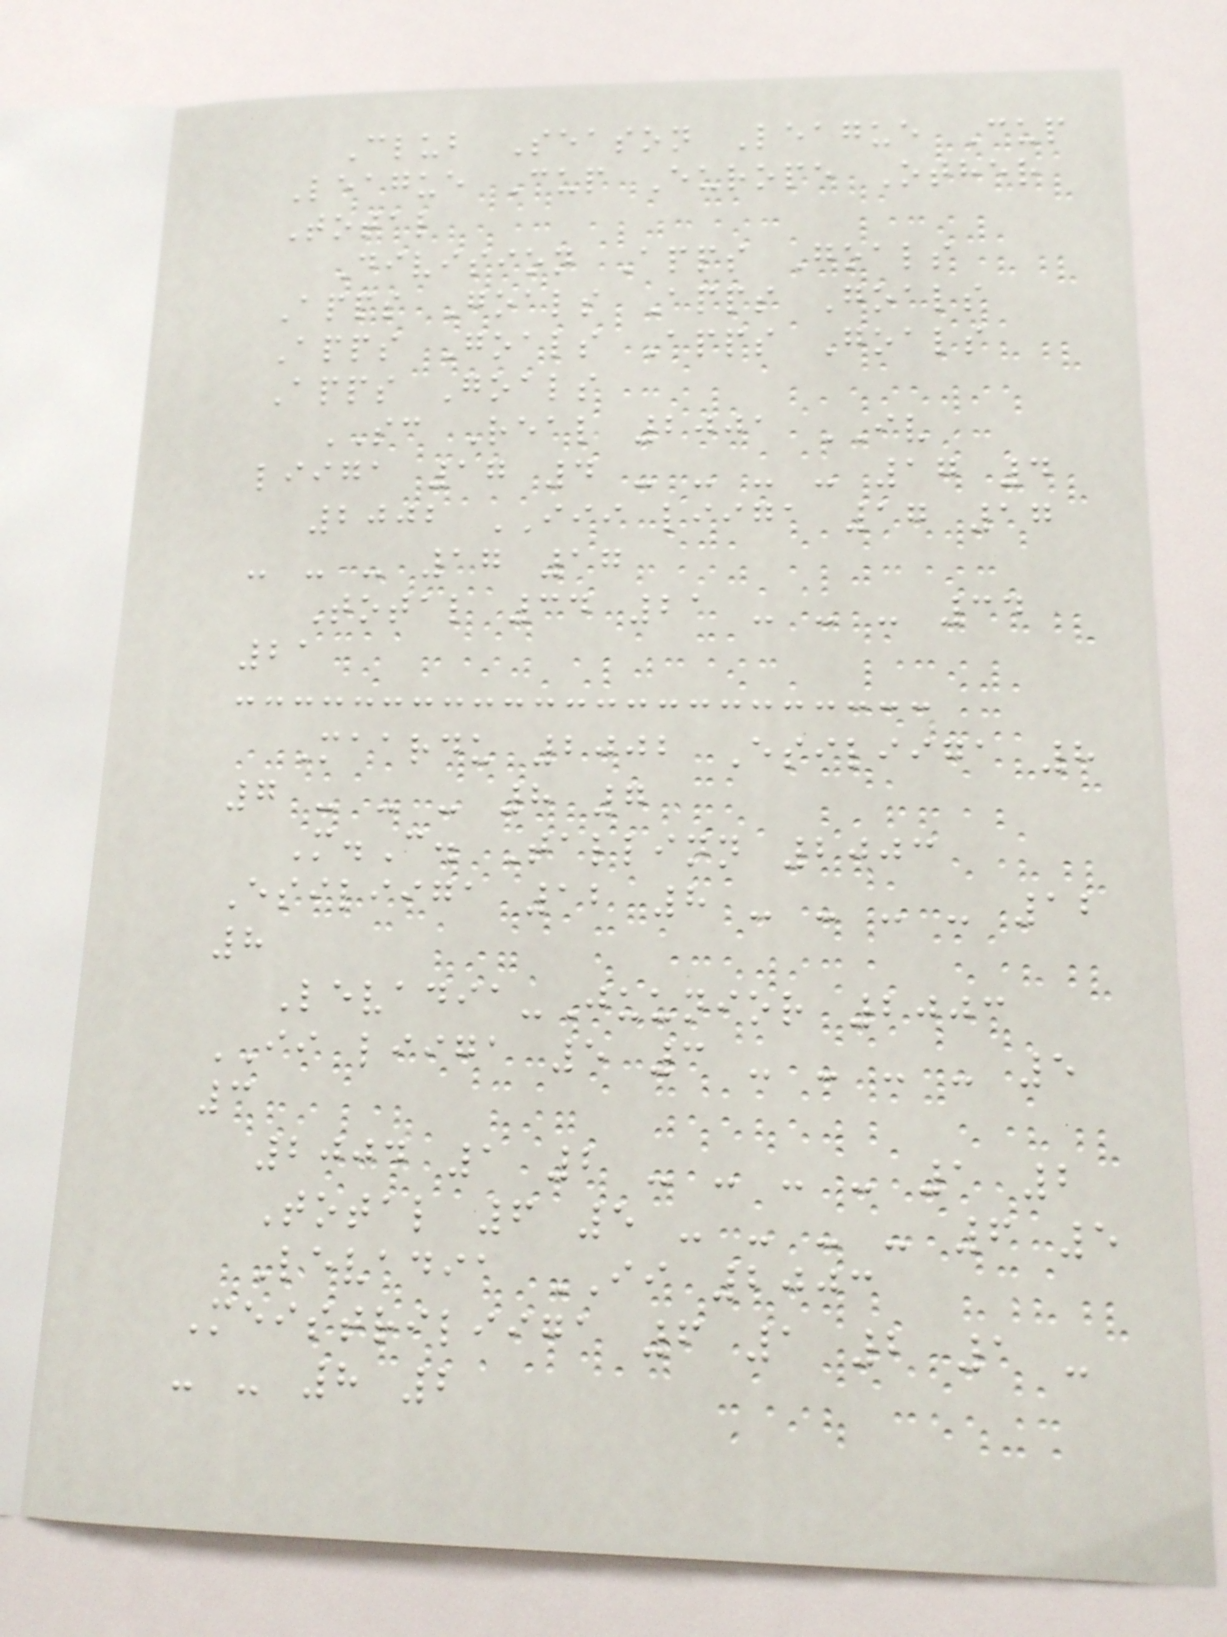Club Season League Cup
League Cup Europe Other
Total
Division Apps Goals
Apps Goals Apps Goals
Apps Goals Apps Goals
Apps Goals
SC Real 2001 IV
liiga 17 4 - - - - 17 4
2002 III liiga 17 17
- - - 17 17
Total 34 21 - - - 34
21
Maardu 2002 Esiliiga 8
7 - - - 8 7
M.C. Tallinn 2003
Esiliiga 12 8 - - - - 12
8
Levadia-Juunior 2003
II liiga 5 3 - - - - 5
3
2004 1 2 - - - - 1 2
Total 6 5 - - - - 6 5
Levadia II 2003
Meistriliiga 6 1 2 1 -
- - 8 2
